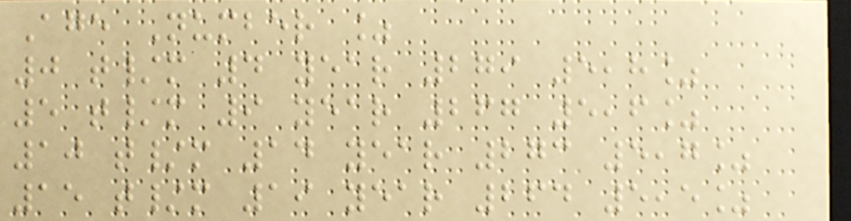Age Number %
0 t/m 4 year 279 5,8%
5 t/m 9 year 267 5,6%
10 t/m 14 year 273 5,7%
15 t/m 19 year 264 5,5%
